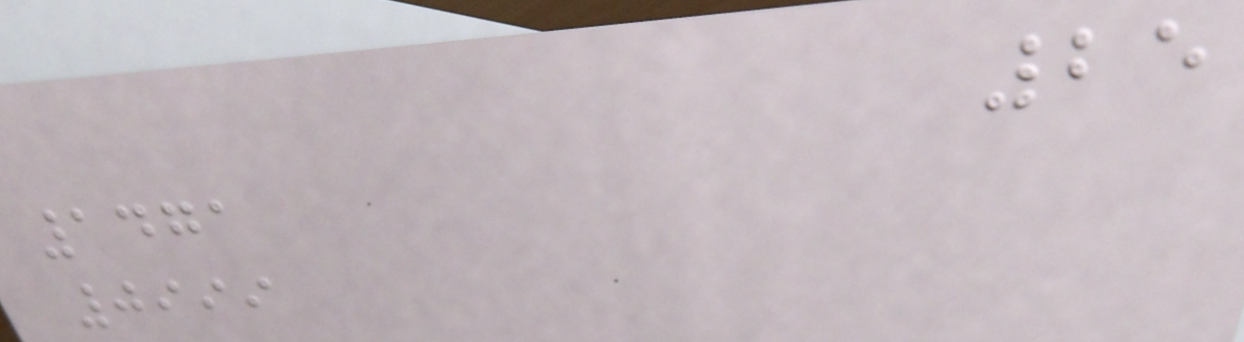25
1471
0999
